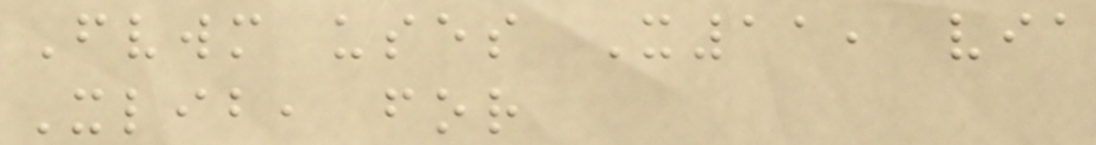Fvwm uses X11, via
Xlib, for
